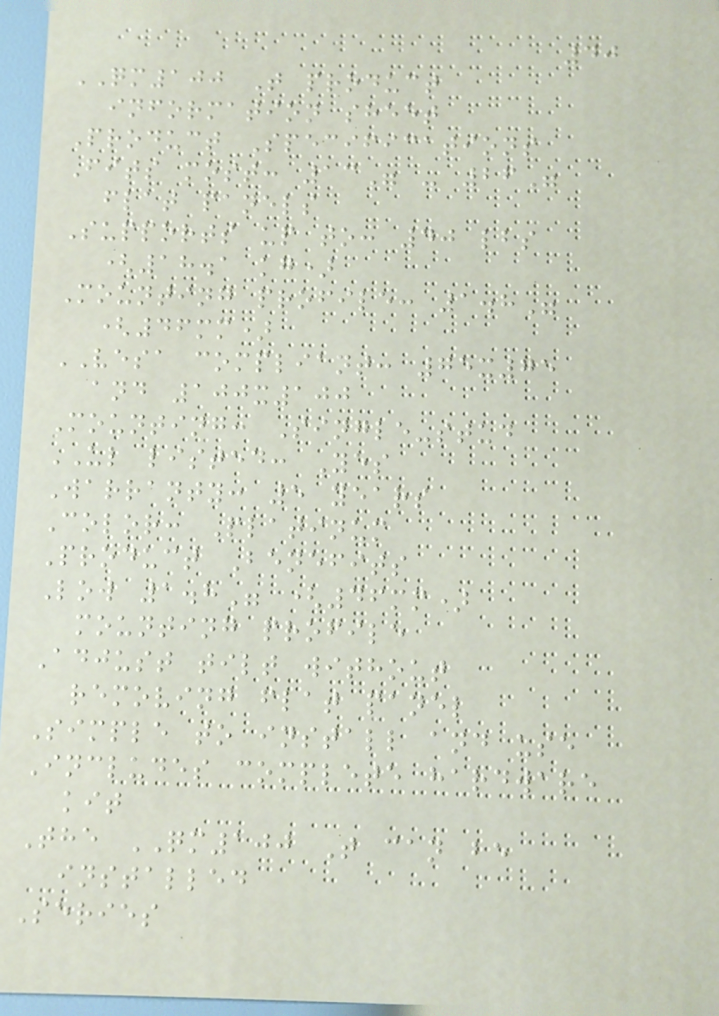40
QM100 T product
information sheet
Product Specifications
Fits most: 13" - 26"
flat panels
Supports up to: 40 lbs
(18.1 kg)
Mounting profile: 1.8"
(46mm)
VESA compliant: 75x75
and 100x100
Mounting: Single-stud
UL listed: Yes
Warranty: 5 years
Color: Platinum
Product Benefits
Low 1.8" (46mm)
mounting profile
Adjust tilt without
removing flat panel
Simple to install and use
Includes complete hardware
kit
The QM100 T can be
installed
Series
